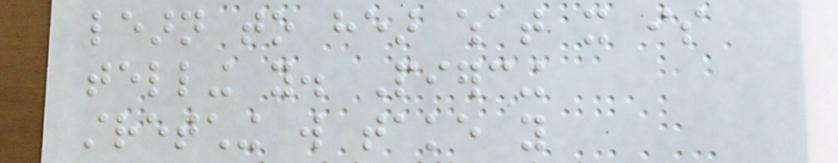learn to hear what it is
telling you. Piercing
stretching will take you
